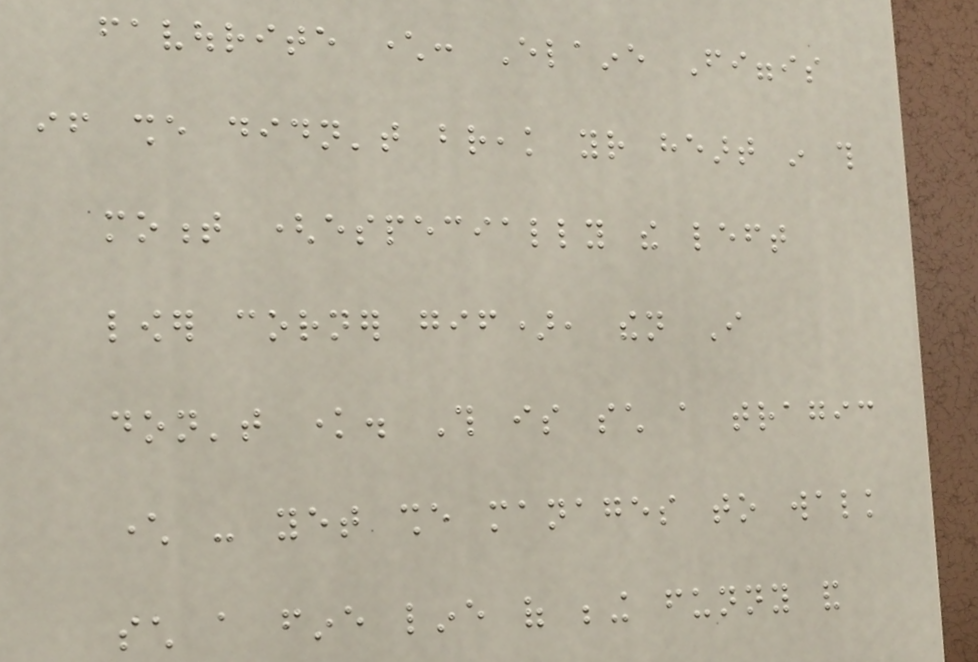favourite character: Elaine Figgis
if she didn't break your heart in this
moment (especially the left
lower corner gif), then I
don't know. This is such a tragic
character - yet she manages to walk
such a fine line of being funny and
